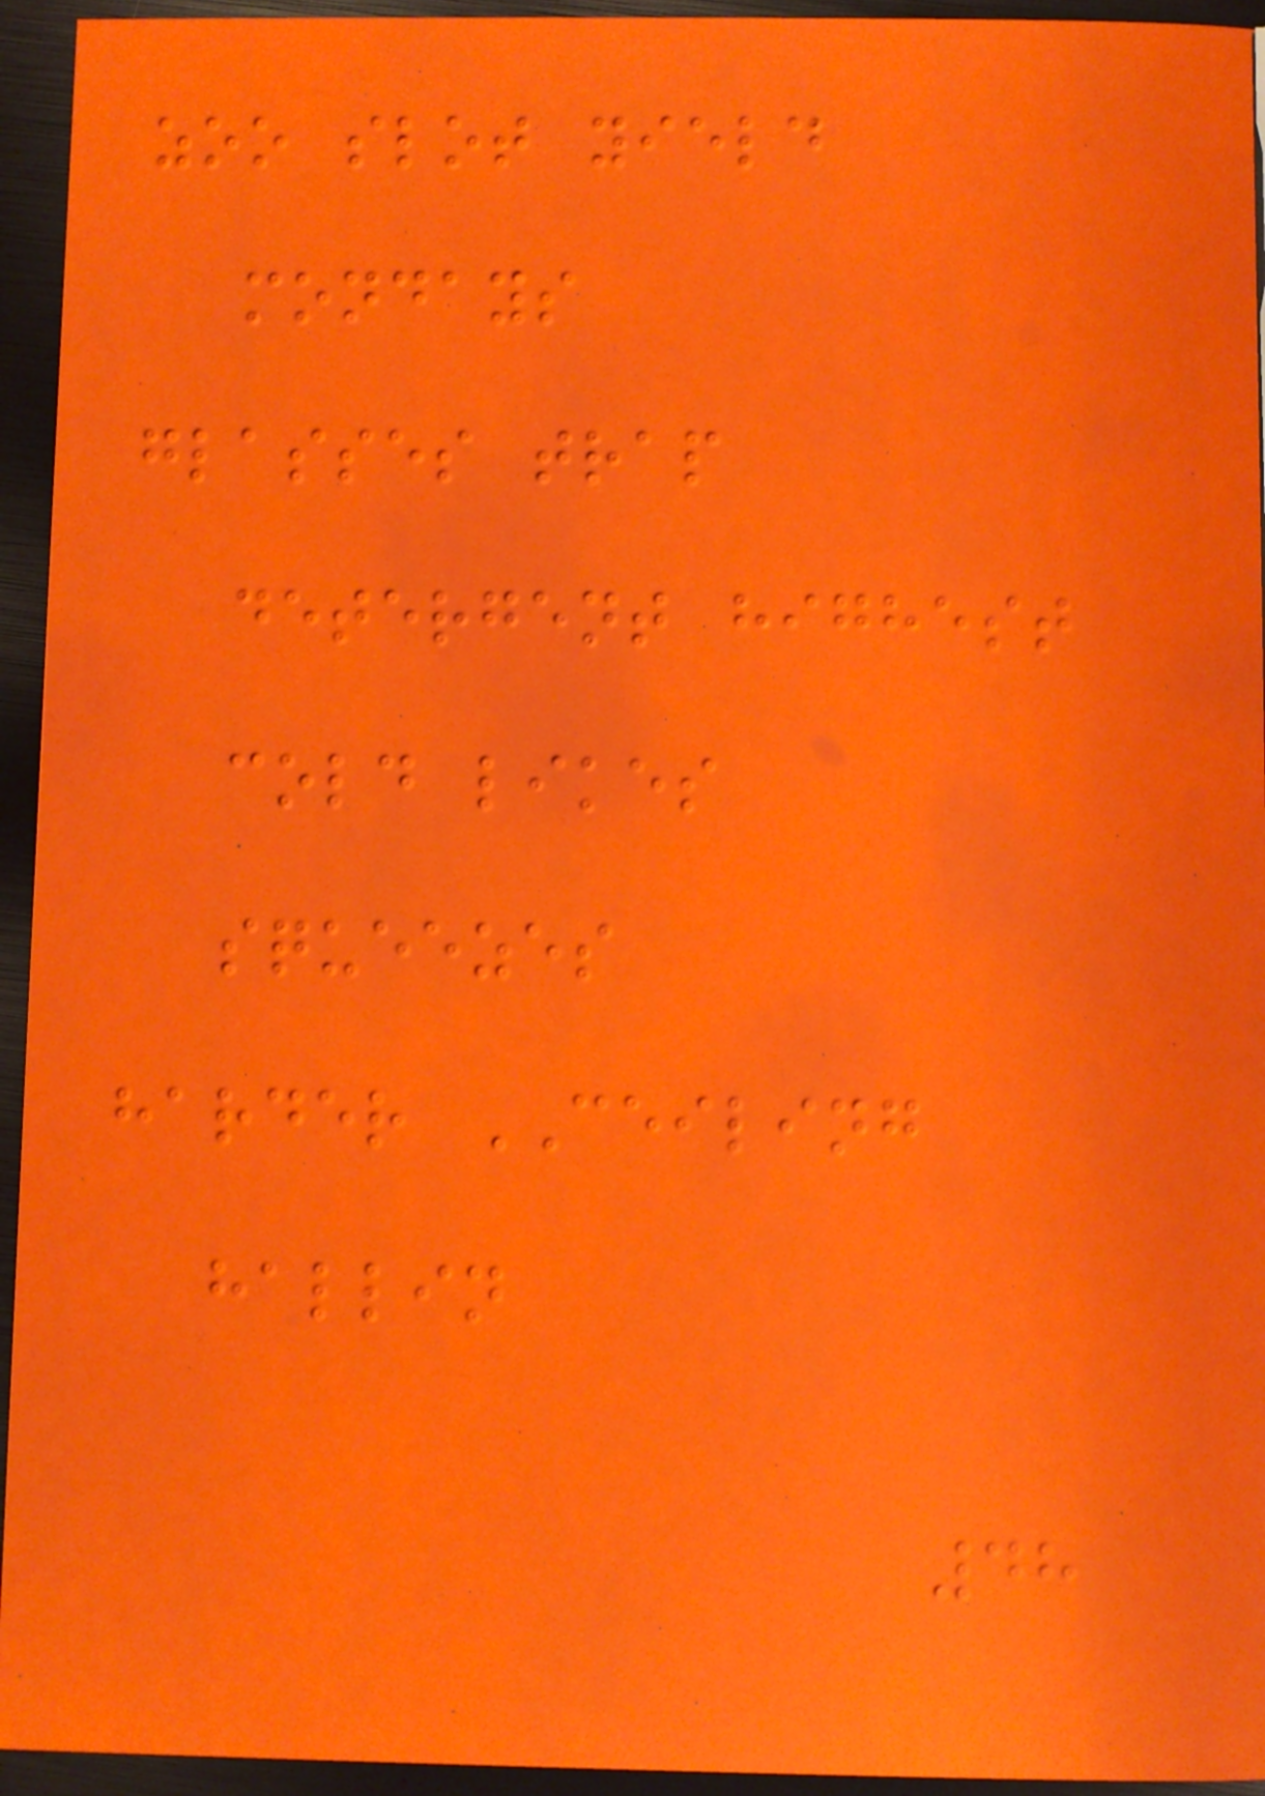zoo slot yield
mondays
glasses trap
detergent highest
cold likes
squeezes
harder CEILING
hallin
48
